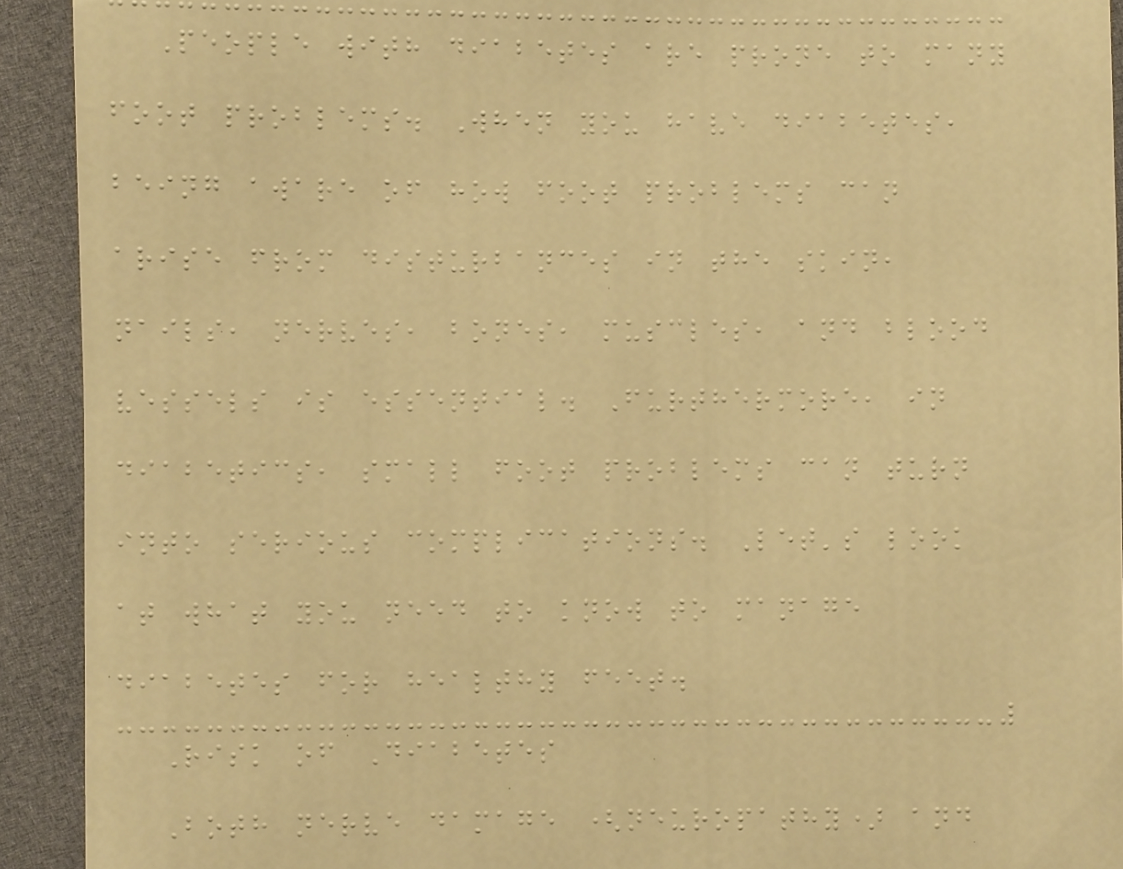People with diabetes are prone to many
foot problems. When you have diabetes,
being aware of how foot problems can
arise from disturbances in the skin,
nails, nerves, bones, muscles, and blood
vessels is essential. Furthermore, in
diabetics, small foot problems can turn
into serious complications. Let's look
at what you need to know to manage
diabetes for healthy feet.
Risk of Diabetes
Both nerve damage (neuropathy) and
